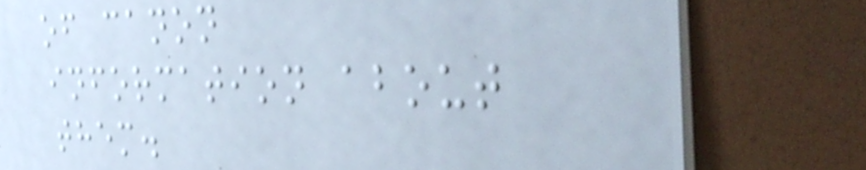of canon
information about
them.
